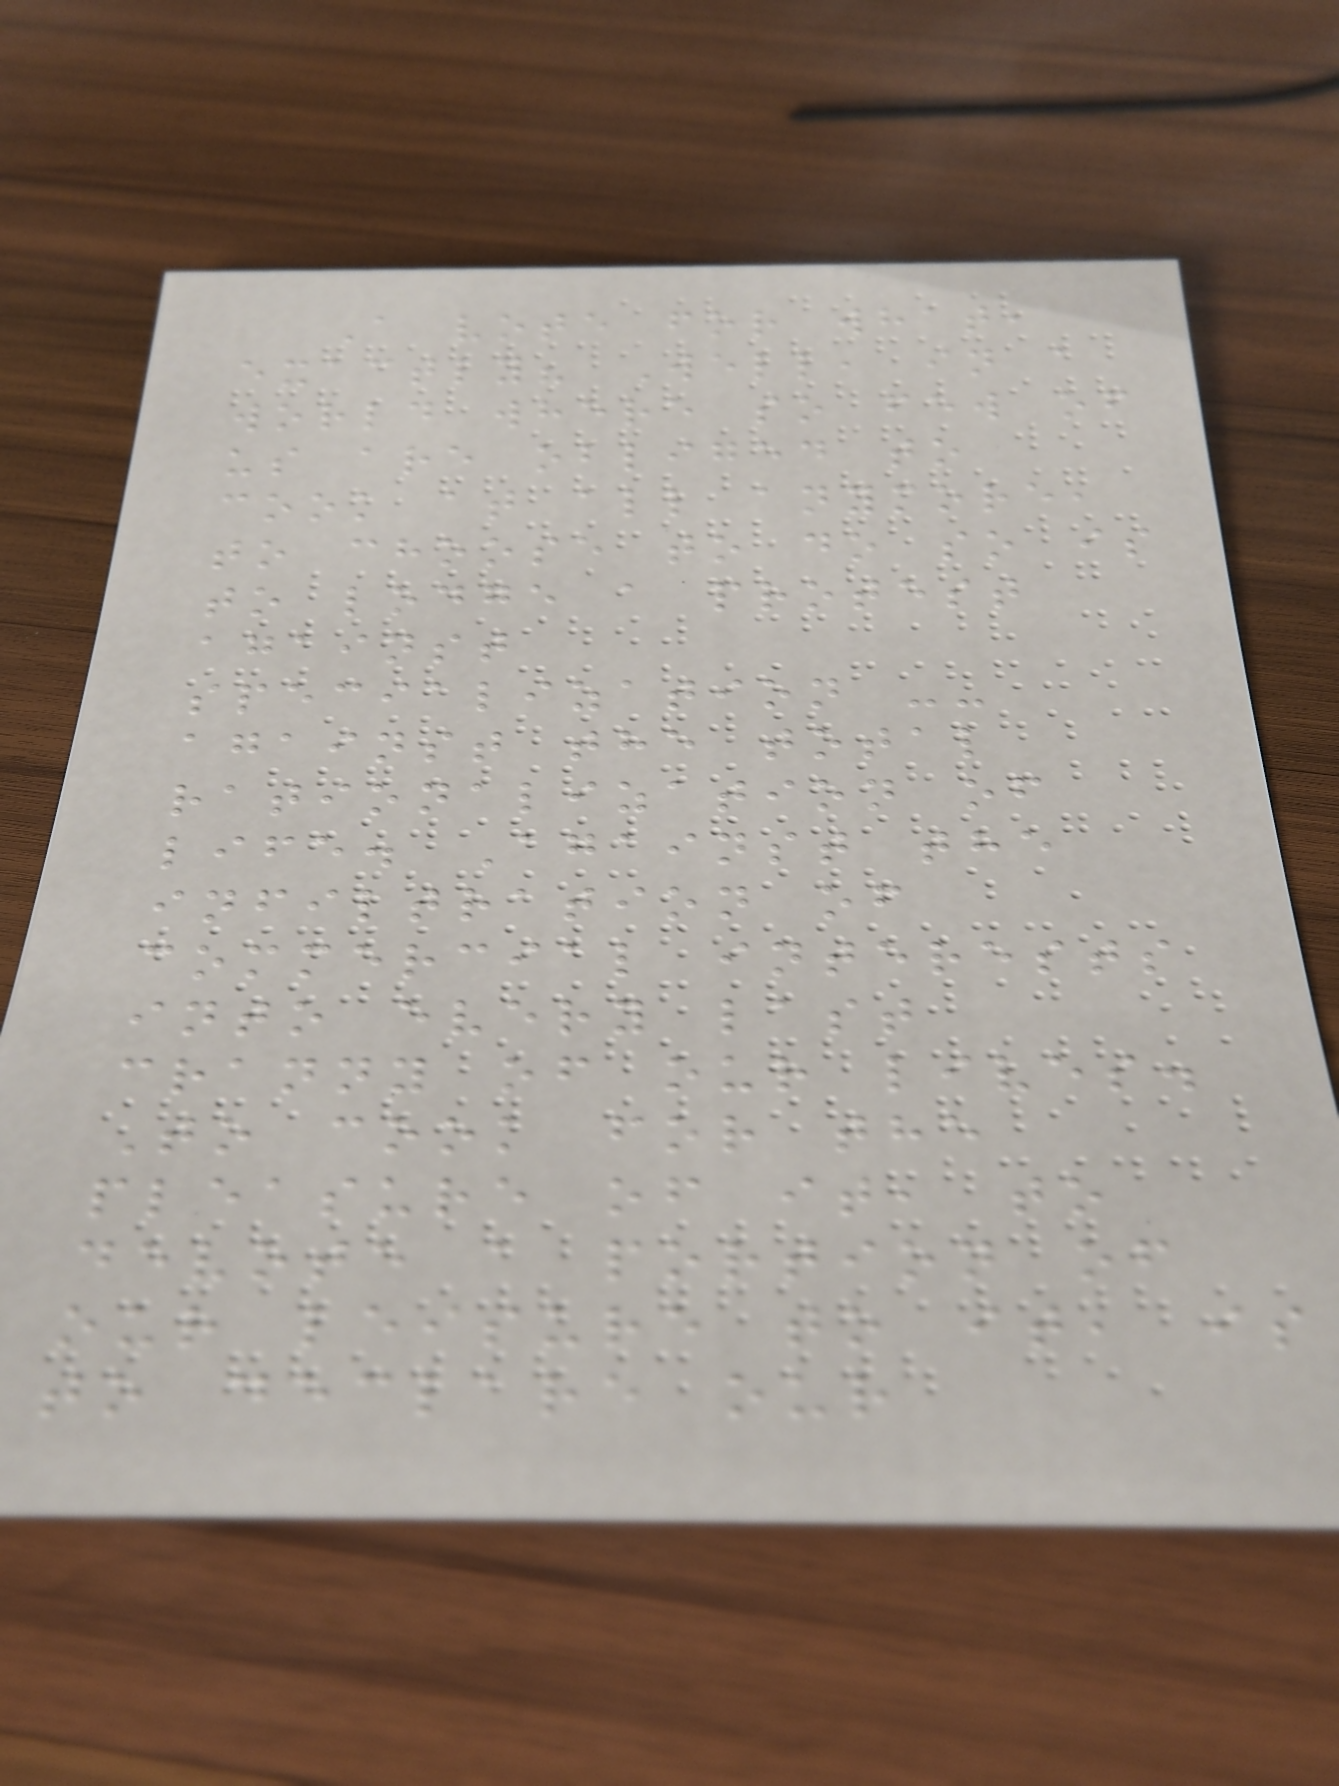A vote for what,
exactly? Well, in a
world where so few of
us are obliged to
cook at all anymore,
to choose to do so is
to lodge a protest
against
specialization --
against the total
rationalization of
life. Against the
infiltration of
commercial interests
into every last
cranny of our lives.
To cook for the
pleasure of it, to
devote a portion of
our leisure to it, is
to declare our
